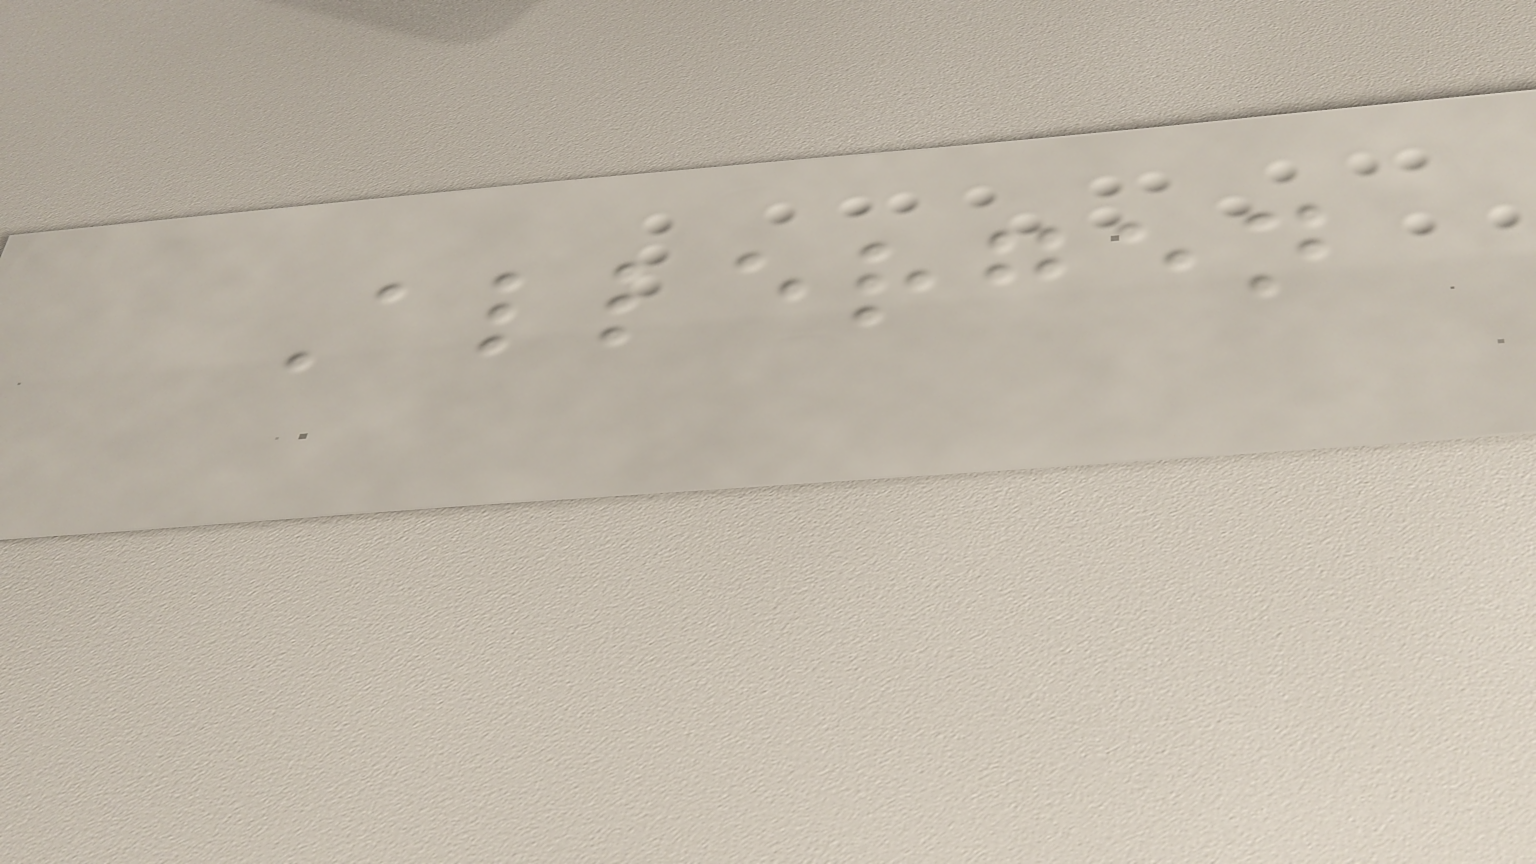Allergen
